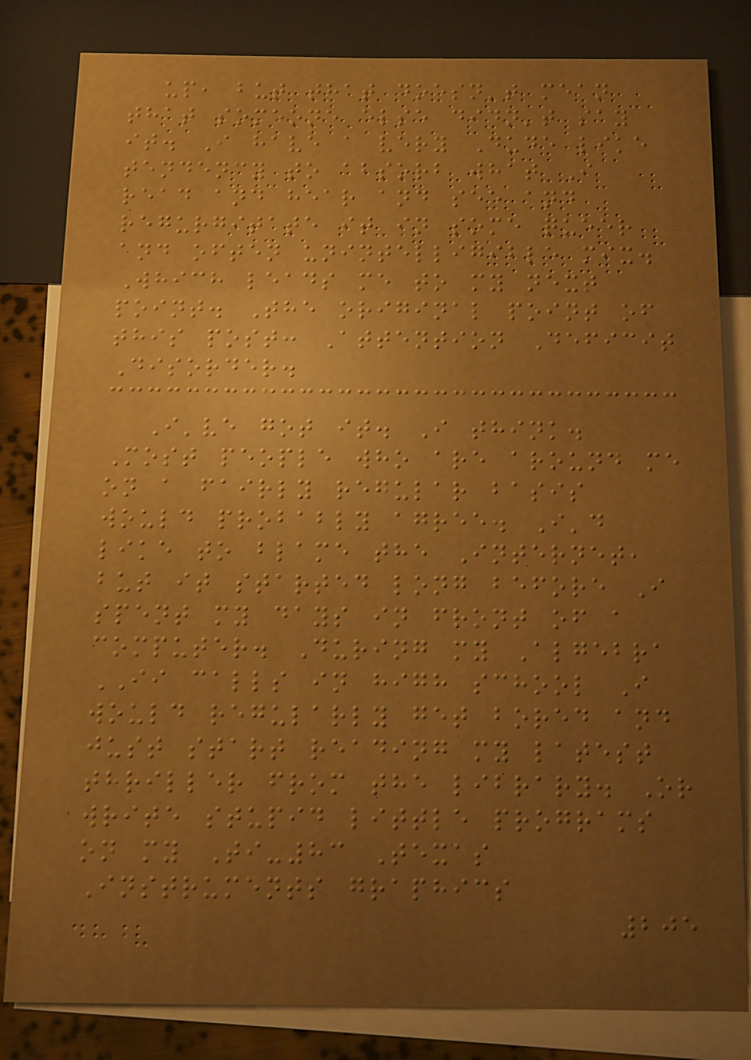up, but that doesn't mean
that someone else didn't say
it. I have a very Dude like
tendency to absorb what I
read and hear and see and
regurgitate it in some queer
and often unintelligible mix.
Which leads me to my next
point. The original point of
this post: Attention Deficit
Disorder.
I've got it. I think.
Most people who are around me
on a fairly regular basis
would probably agree. I'd
like to blame the Internet,
but it started long before I
spent my days in front of a
computer. During my Algebra
II calls in high school I
would regularly get bored and
just start reading my latest
thriller from the library. Or
write stupid little programs
on my Ti-83 Texas
Instruments graphics
205
